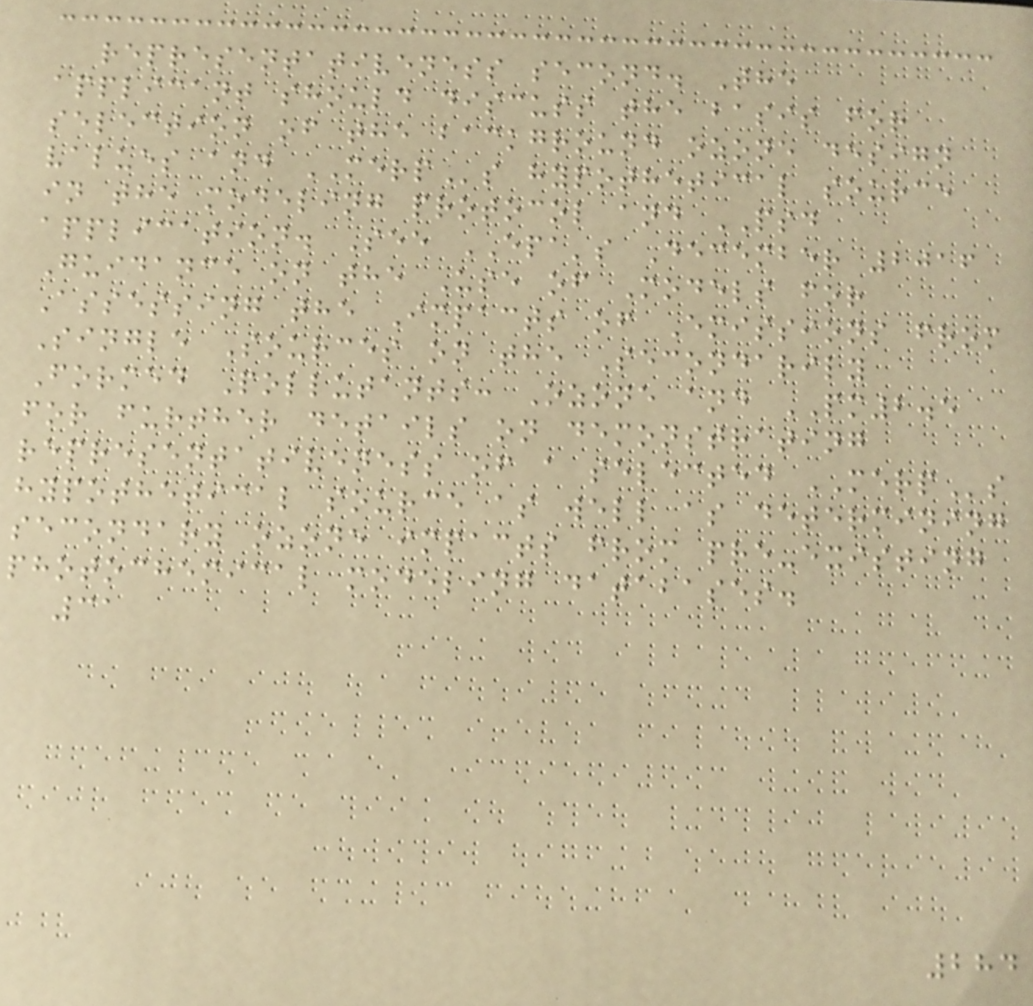representativeness second. The
applicant should discuss the basis for
selection of the background ozone design
values and MERPs hypothetical source
in the modeling protocol and PSD
application. See EPA's December 2016
Guidance on the Use of Models for
Assessing the Impacts of Emissions from
Single Sources on the Secondarily
Formed Pollutants: Ozone and PM2.5
for further details on demonstrating
representativeness of a selected MERPs
hypothetical source as well as determining
secondary ozone impacts from pre-existing
photochemical modeling databases.
31
284
